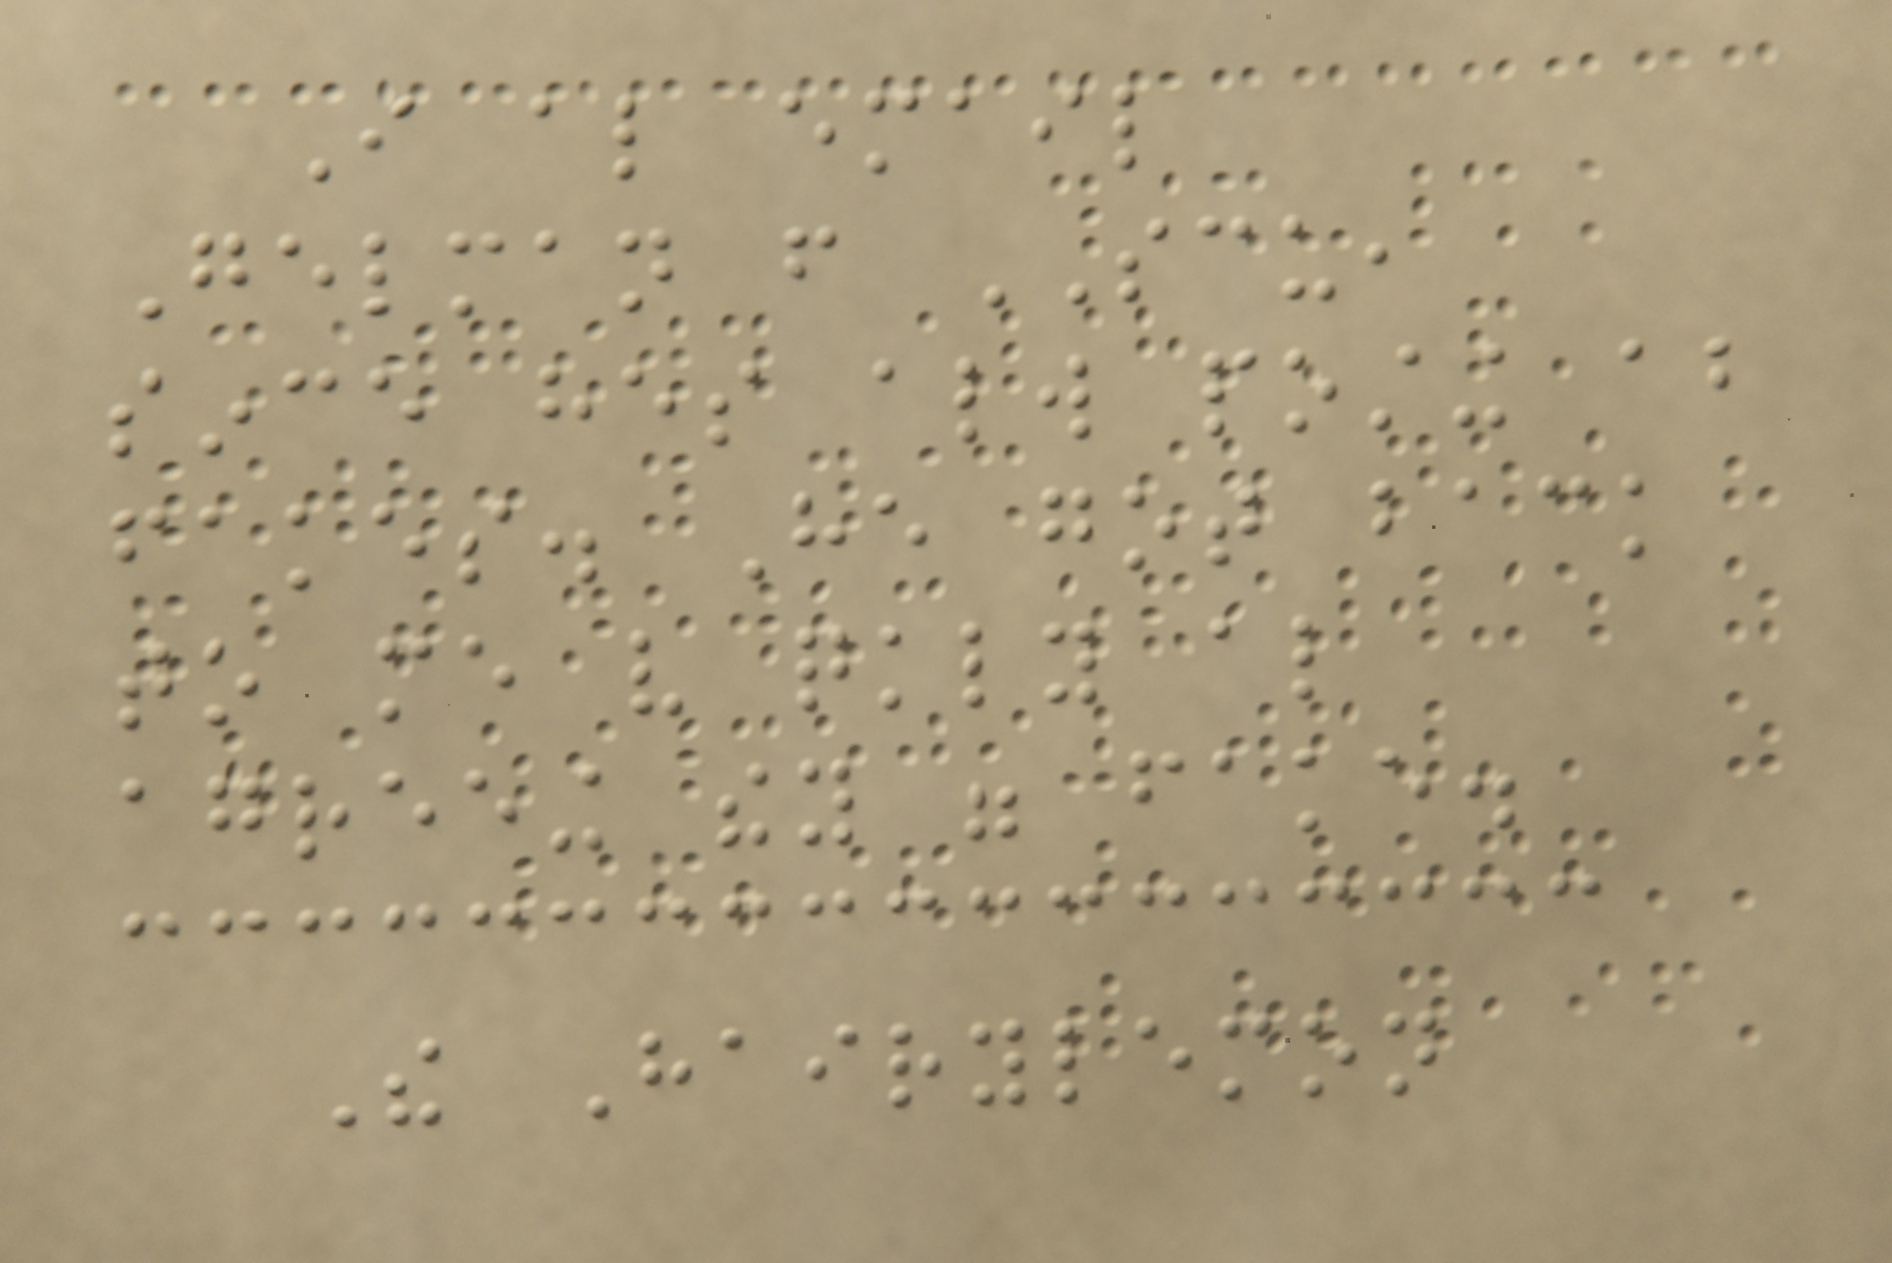I also email
Gelman from SCU,
since hes always posting about
fakes. He got back
to me very quickly also
agreeing they were fake.
The Hairylemon
